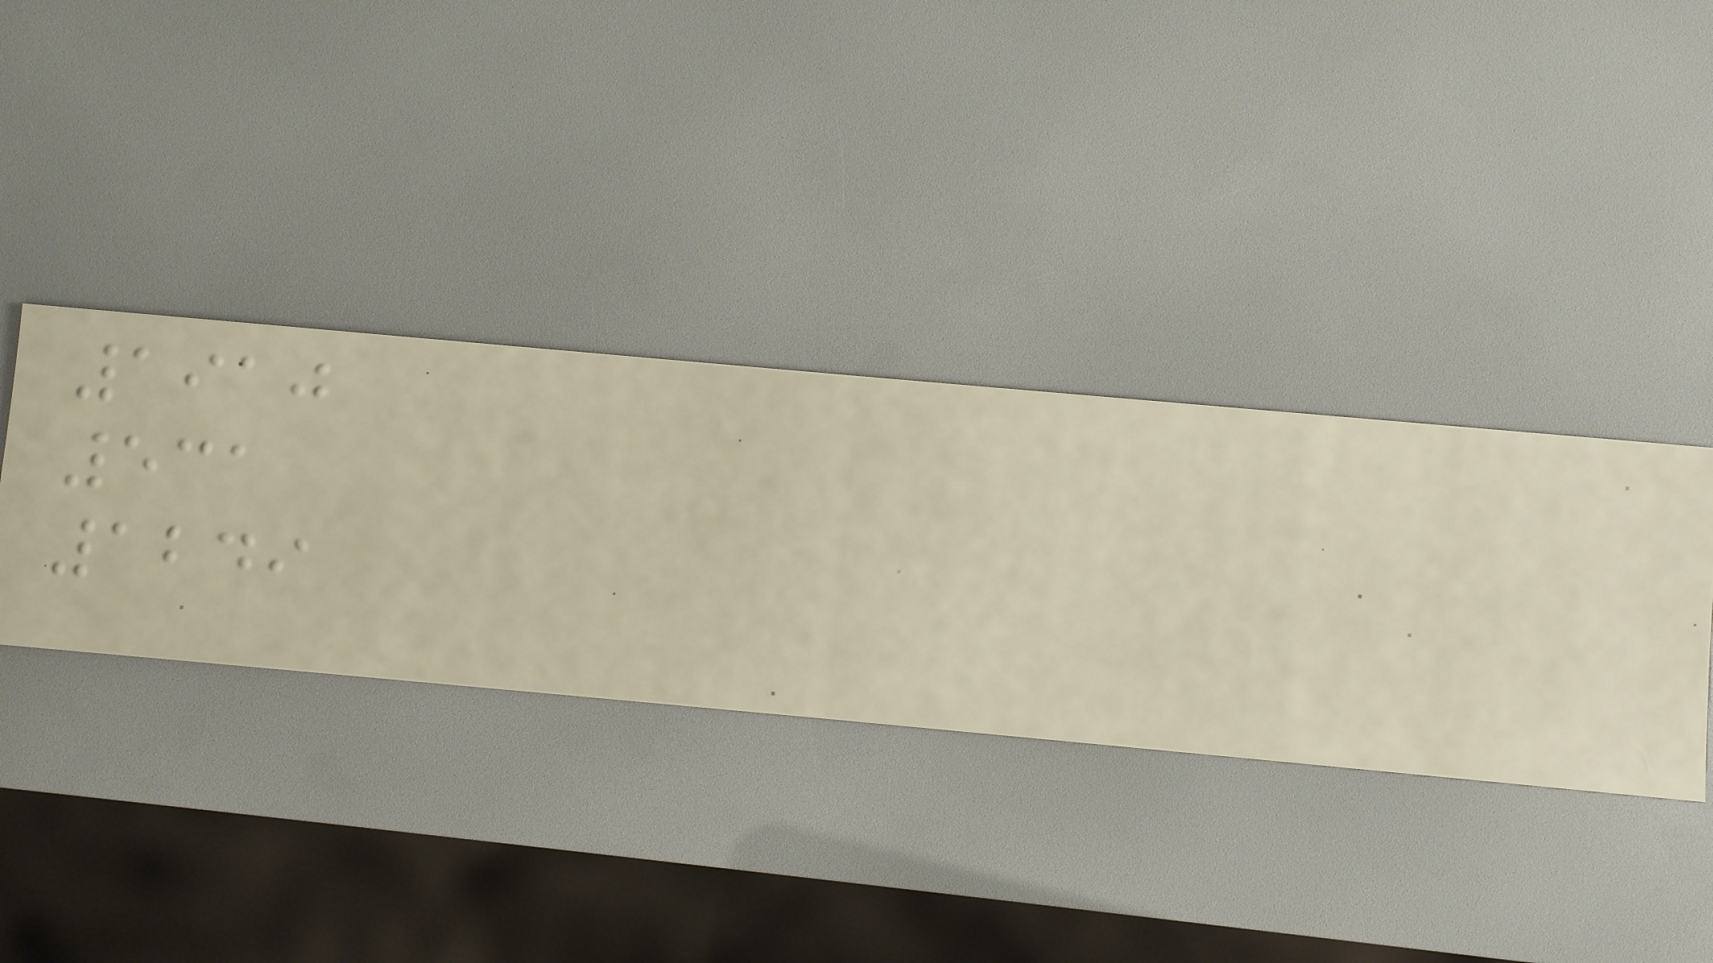1910
531
1249
